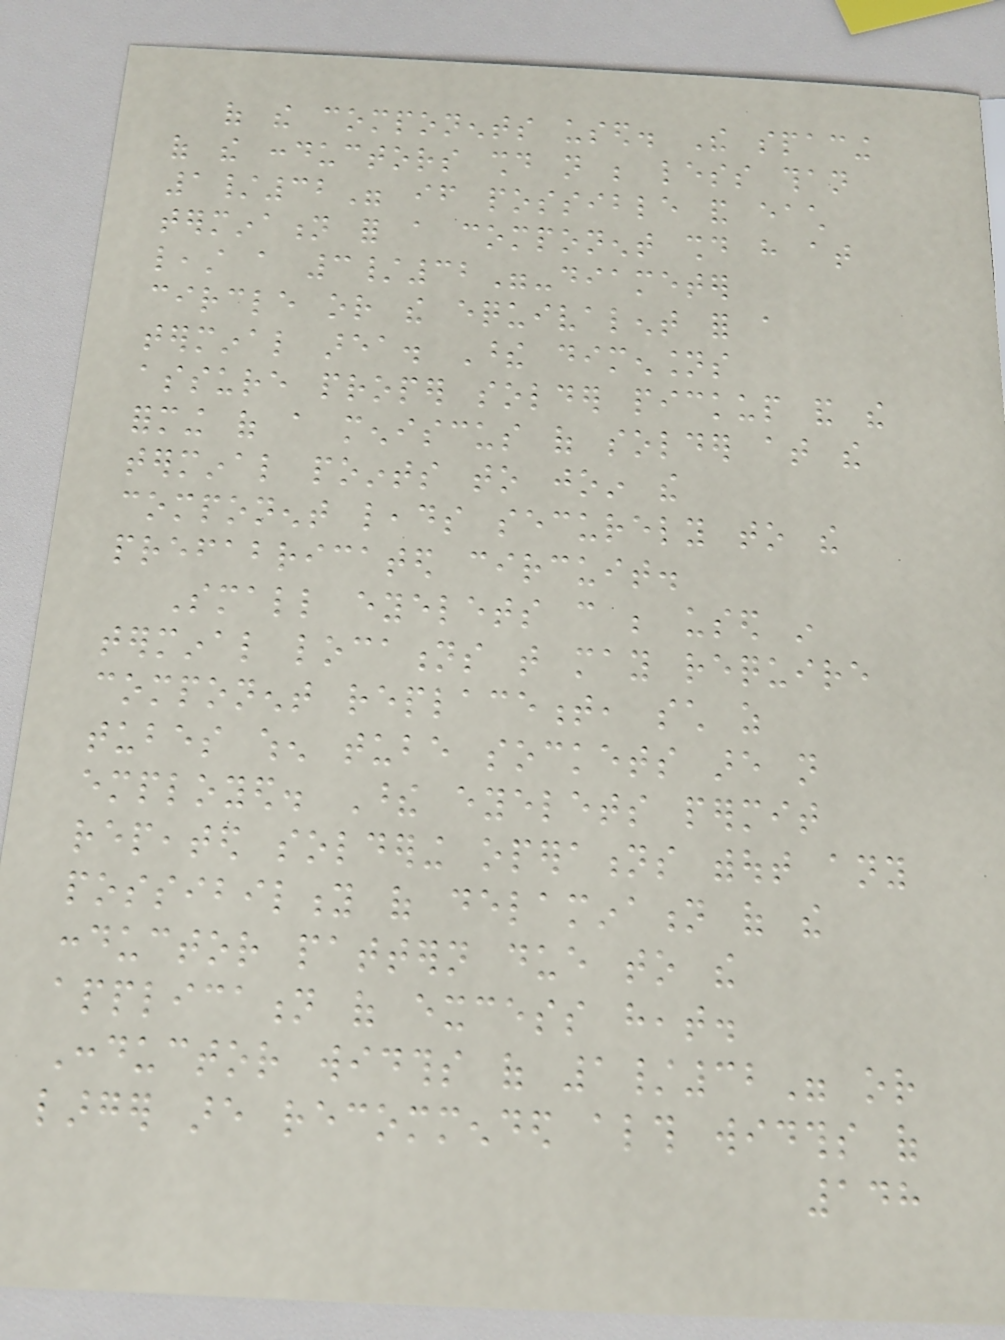of the components used. The spacing
of the conductors should not be less than
1/32" if possible and each
termination for a component should have at
least a 3/32"-diameter
circle or the equivalent for a
terminal area. These dimensions
assure proper solder pickup and the
forming of a meniscus of solder at the
terminal points to join the
component leads securely to the
prefabricated circuit.
Small eyelets can be used in
terminal locations that may require
component replacement, such as
tubes when tube sockets are not
employed. These eyelets permit
repeated soldering operations without any
possibility of delamination of the
conductor pattern due to the
application of excess heat.
Conductor widths of 1/32" or
larger are recommended although widths of
148
